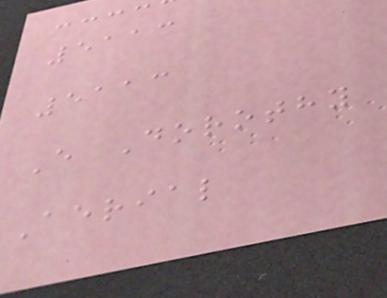5113
5113
E Dorothy
Aerial
